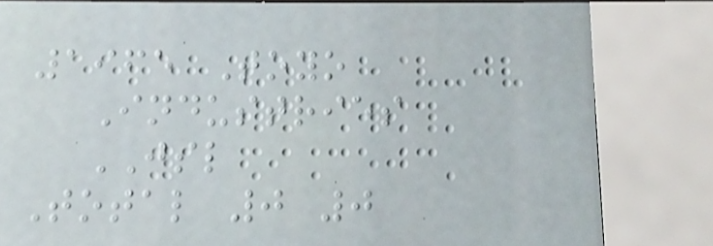1965 Toyo
Industries
JSL
Total 0 0
